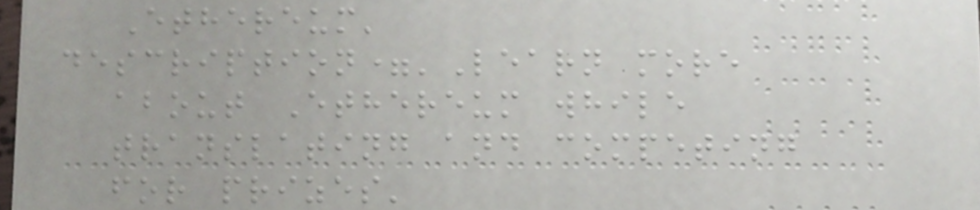Ethereum'
description='Learn more
about Ethereum while
translating and competing
for prizes'
